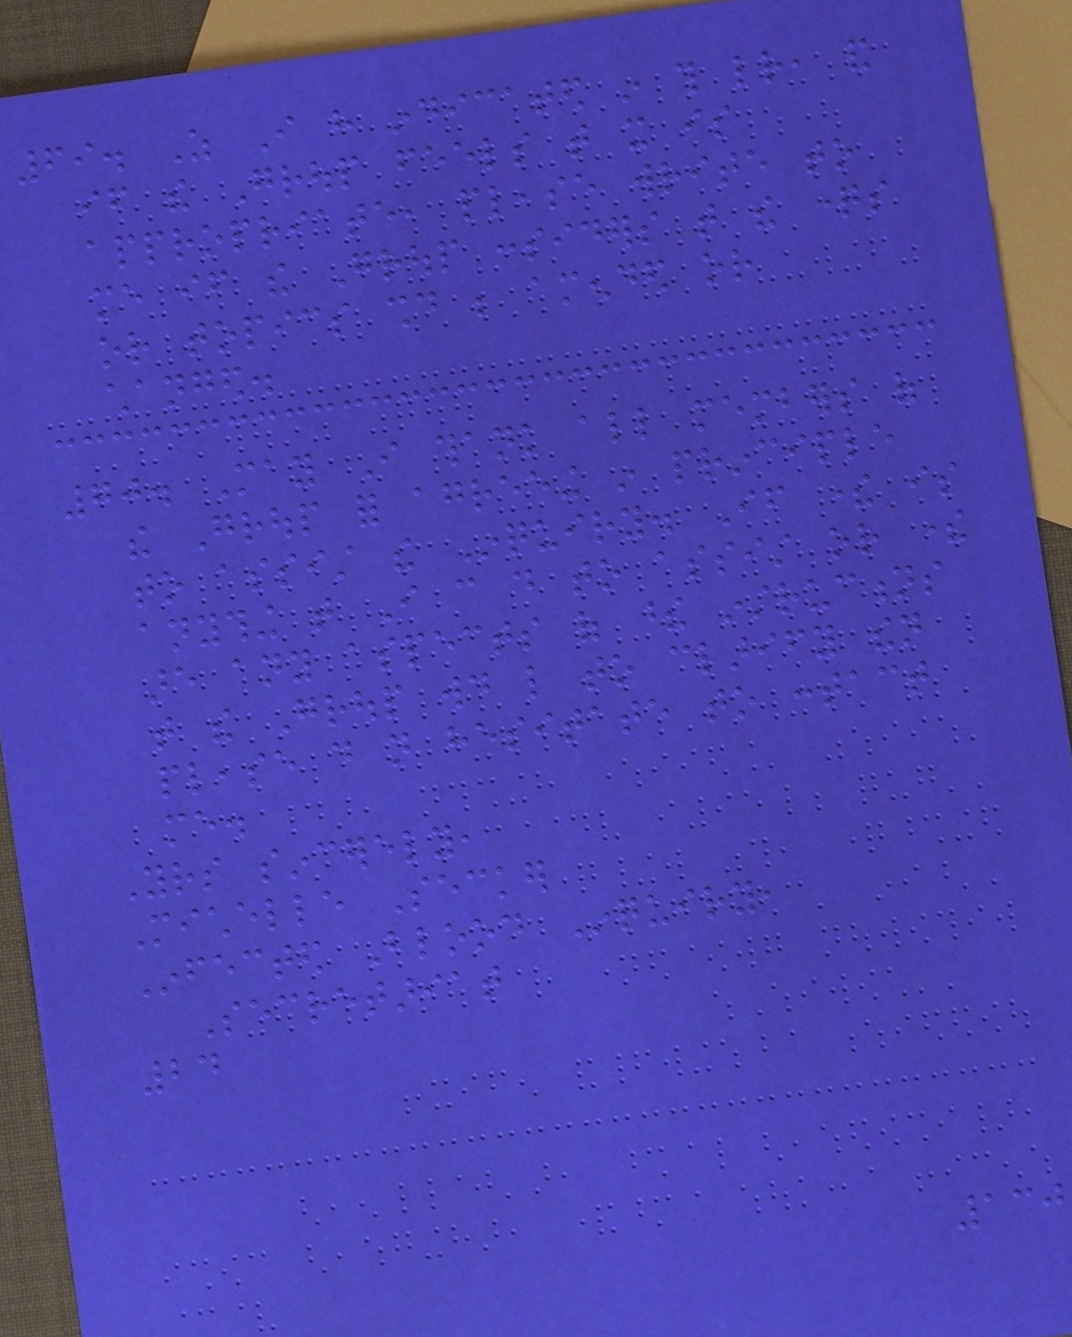69. As I have indicated in this letter, and
if the Group feels that it is
appropriate, please write to
me if the Group considers that the questions
or topics should be amended or
changed.
70. May I thank all members of
the Group for agreeing in principle
to assist the Inquiry. If there is
anything that I can do to assist or there
are any aspects of these instructions
that the Group would like to clarify then
please do not hesitate to contact
me.
Yours sincerely,
Michelle Secker
Infected Blood Inquiry,
Secretariat
24
130
